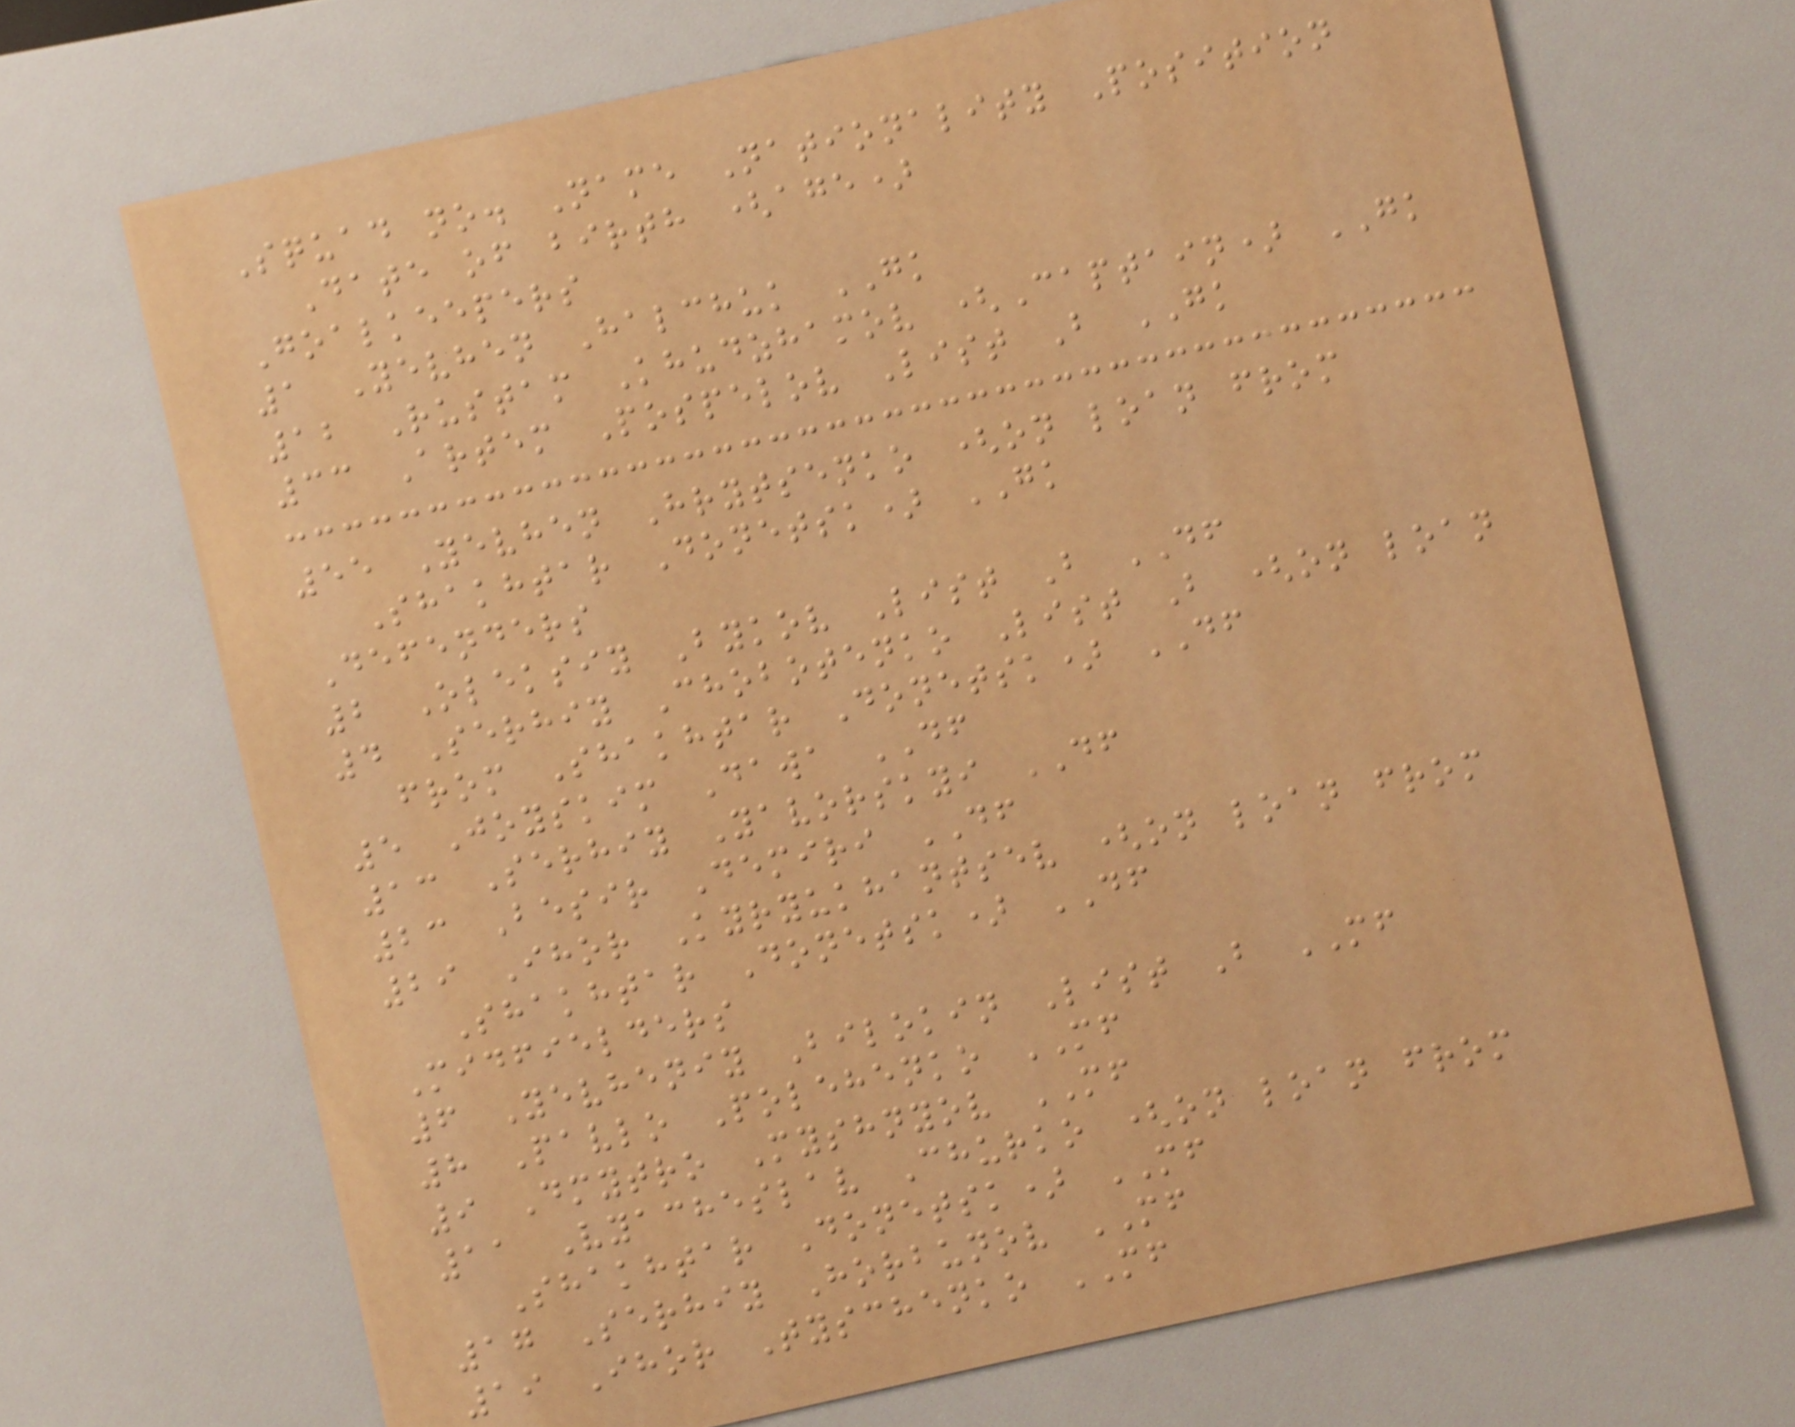Squad no. Name Nationality Position
Date of birth (age)
Goalkeepers
1 Yevhen Halchuk GK
12 Rustam Khudzhamov (Captain) GK
33 Artem Pospelov List B GK
55 Yevhen Hrytsenko (on loan from
Shakhtar Donetsk) GK
Defenders
2 Oleksiy Bykov List B DF
4 Serhiy Chobotenko List B (on loan
from Shakhtar Donetsk) DF
5 Joyskim Dawa DF
13 Serhiy Yavorskyi DF
23 Besir Demiri DF
29 Ihor Kyryukhantsev (on loan from
Shakhtar Donetsk) DF
Midfielders
6 Yevheniy Bilokin List B MF
8 Pavlo Polehenko MF
9 Dmytro Myshnyov MF
11 Vyacheslav Churko (on loan from
Shakhtar Donetsk) MF
17 Serhiy Horbunov MF
19 Ihor Tyschenko MF
